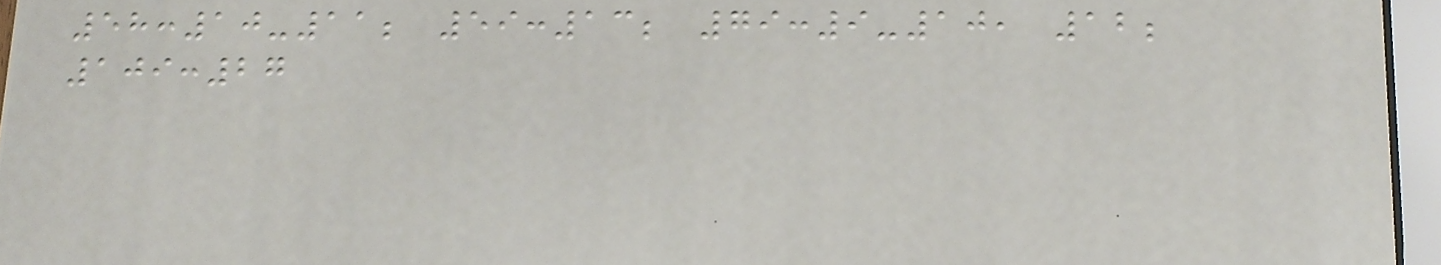58:10-11; 59:13; 79:9-10, 12;
109:27
